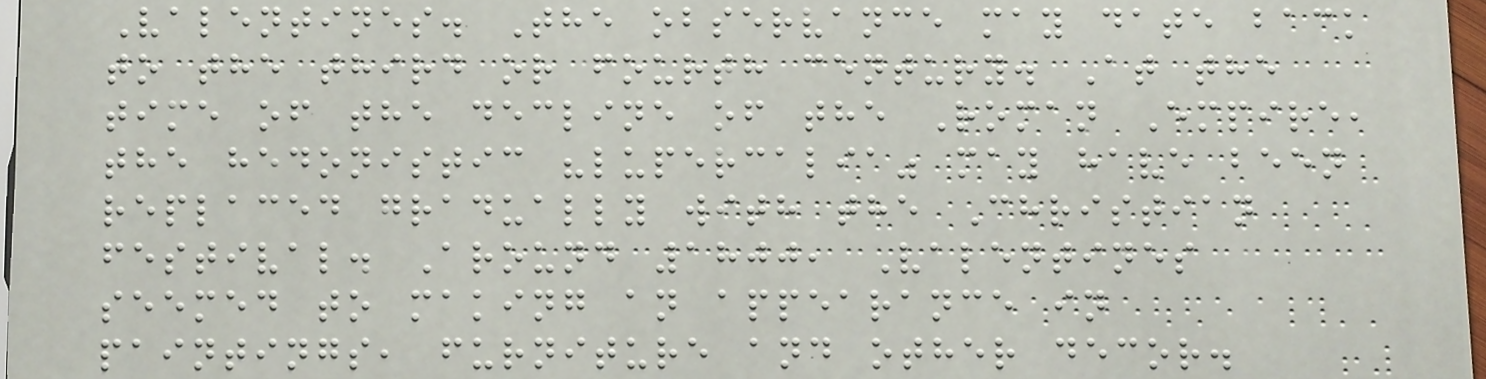Valentines. The observance may date back
to the third or fourth century. At the
time of the decline of the Roman Empire,
the hedonistic "lupercalia" may have been
replaced gradually with the Christian
festival. Around 1800, Valentines
seemed to making an appearance in
paintings, furniture and other decor.
